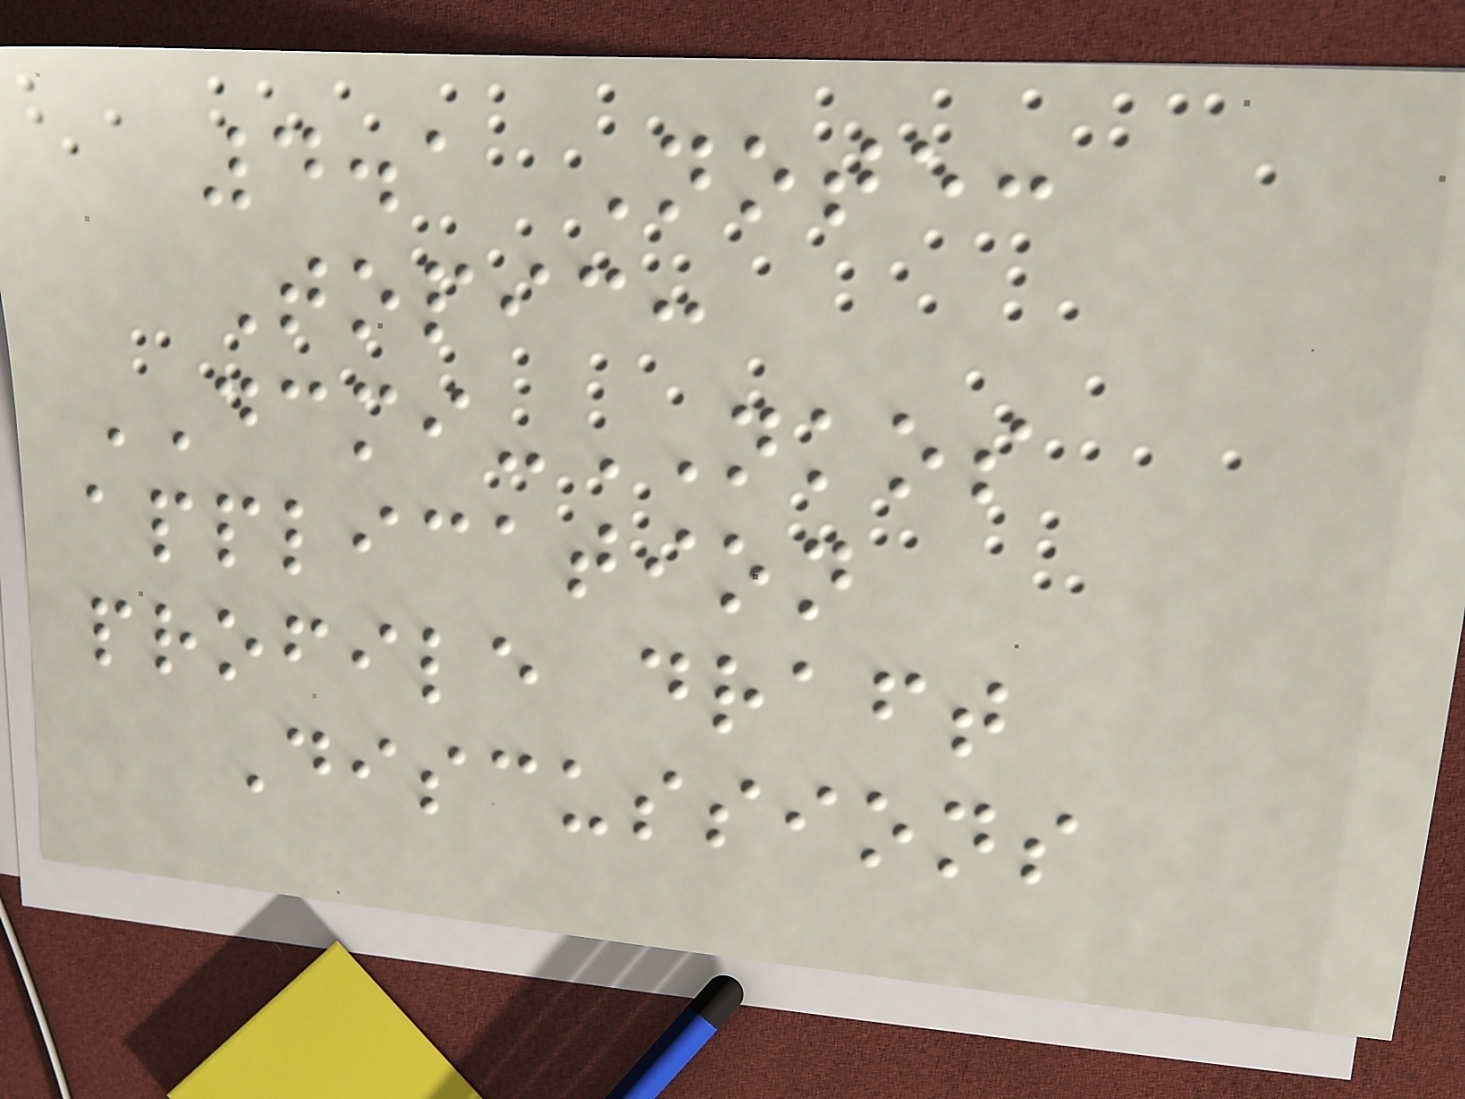4.1 Note:
Topic:
DCMI-NKOS
application
profile draft
Discussions
